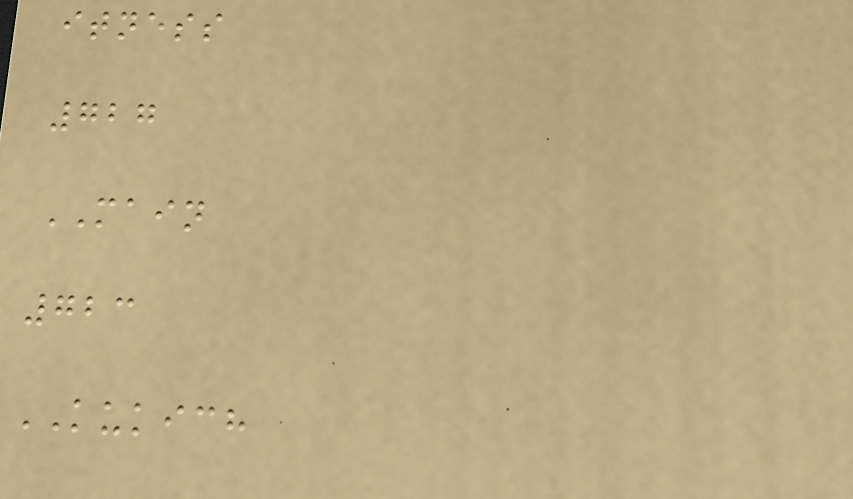itness
727
MAIN
723
KUKICH
